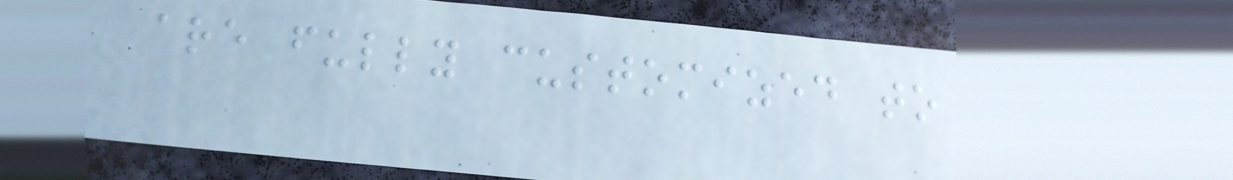are fully customized to
